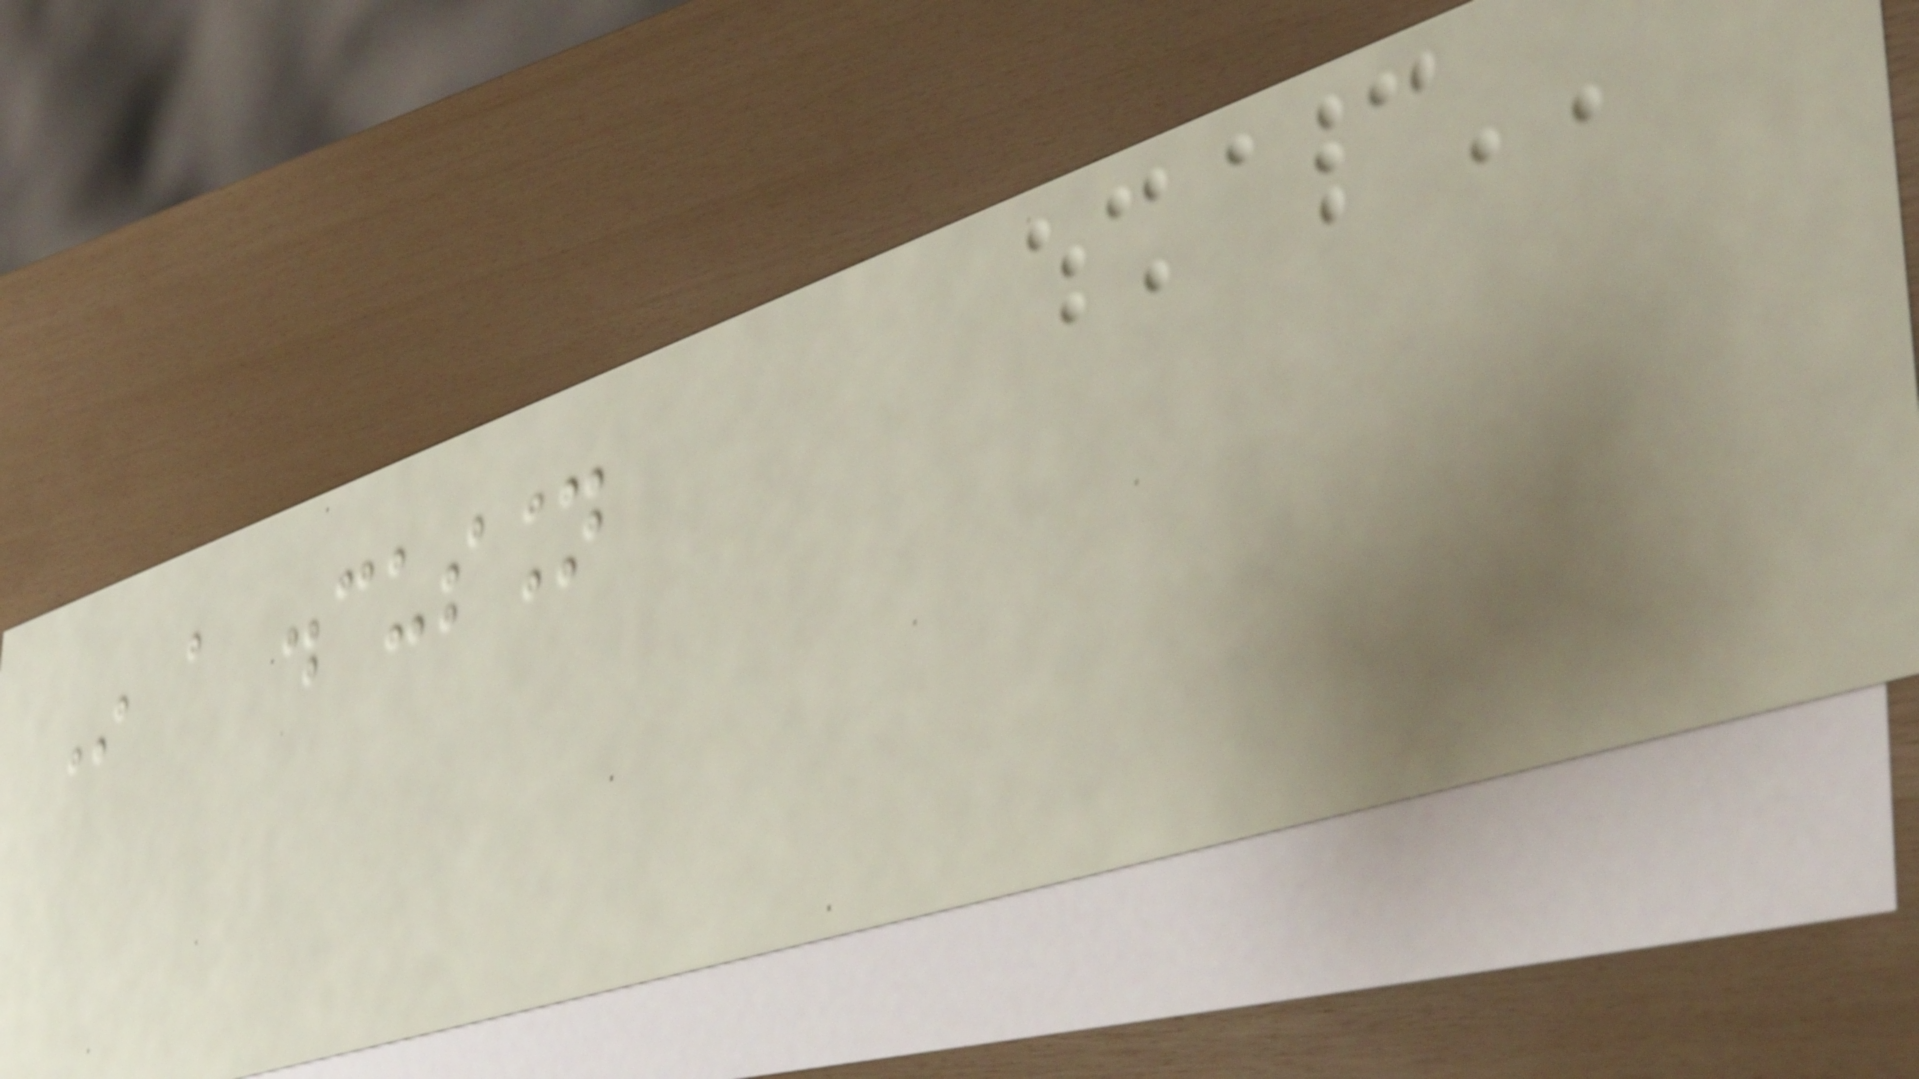In a discussion
